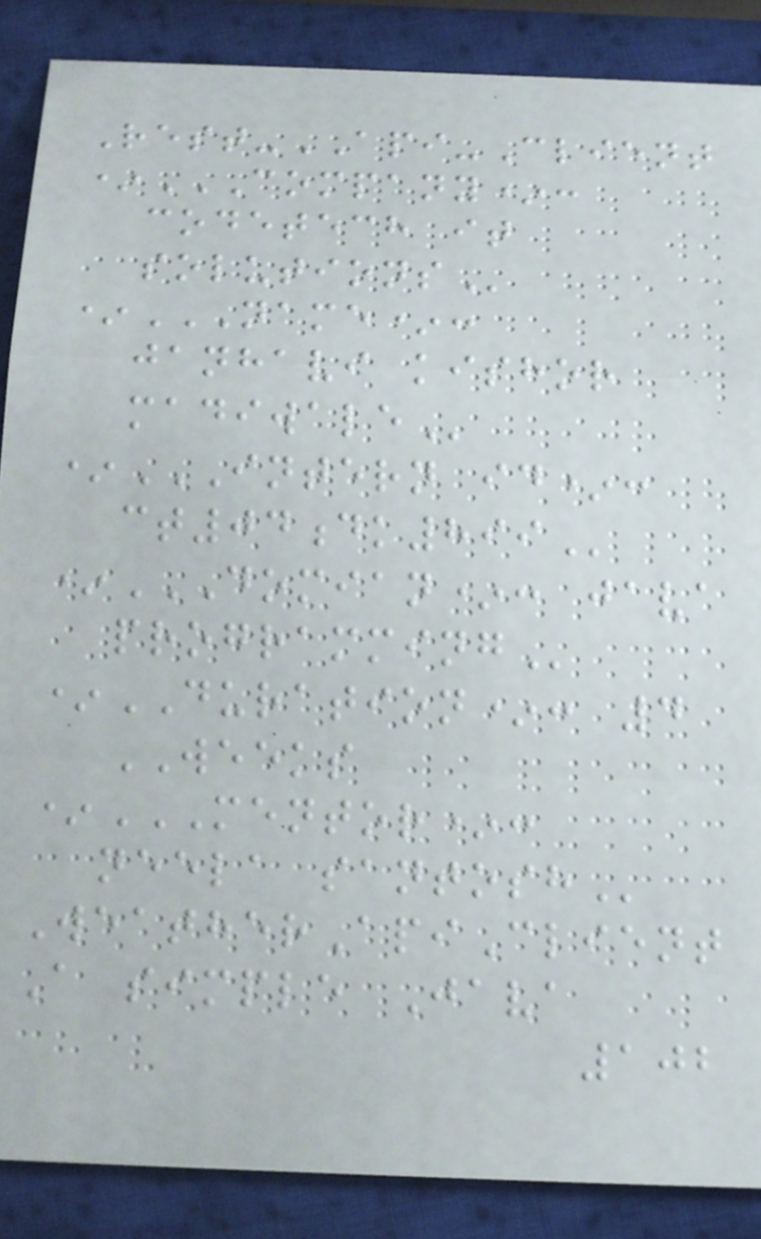Rest-API-Client
*COMPANY*:
CODETECH IT
SOLUTIONS
*NAME*:
JANHAVI KISHOR
MADIWALE
*INTERN ID*:
CT04DK899
*DOMIAN*: JAVA
PROGRAMMING
*DURATION*: 4
WEEKS
*MENTOR*:
NEELA SANTOSH
WeatherApiClient
A simple Java
102
